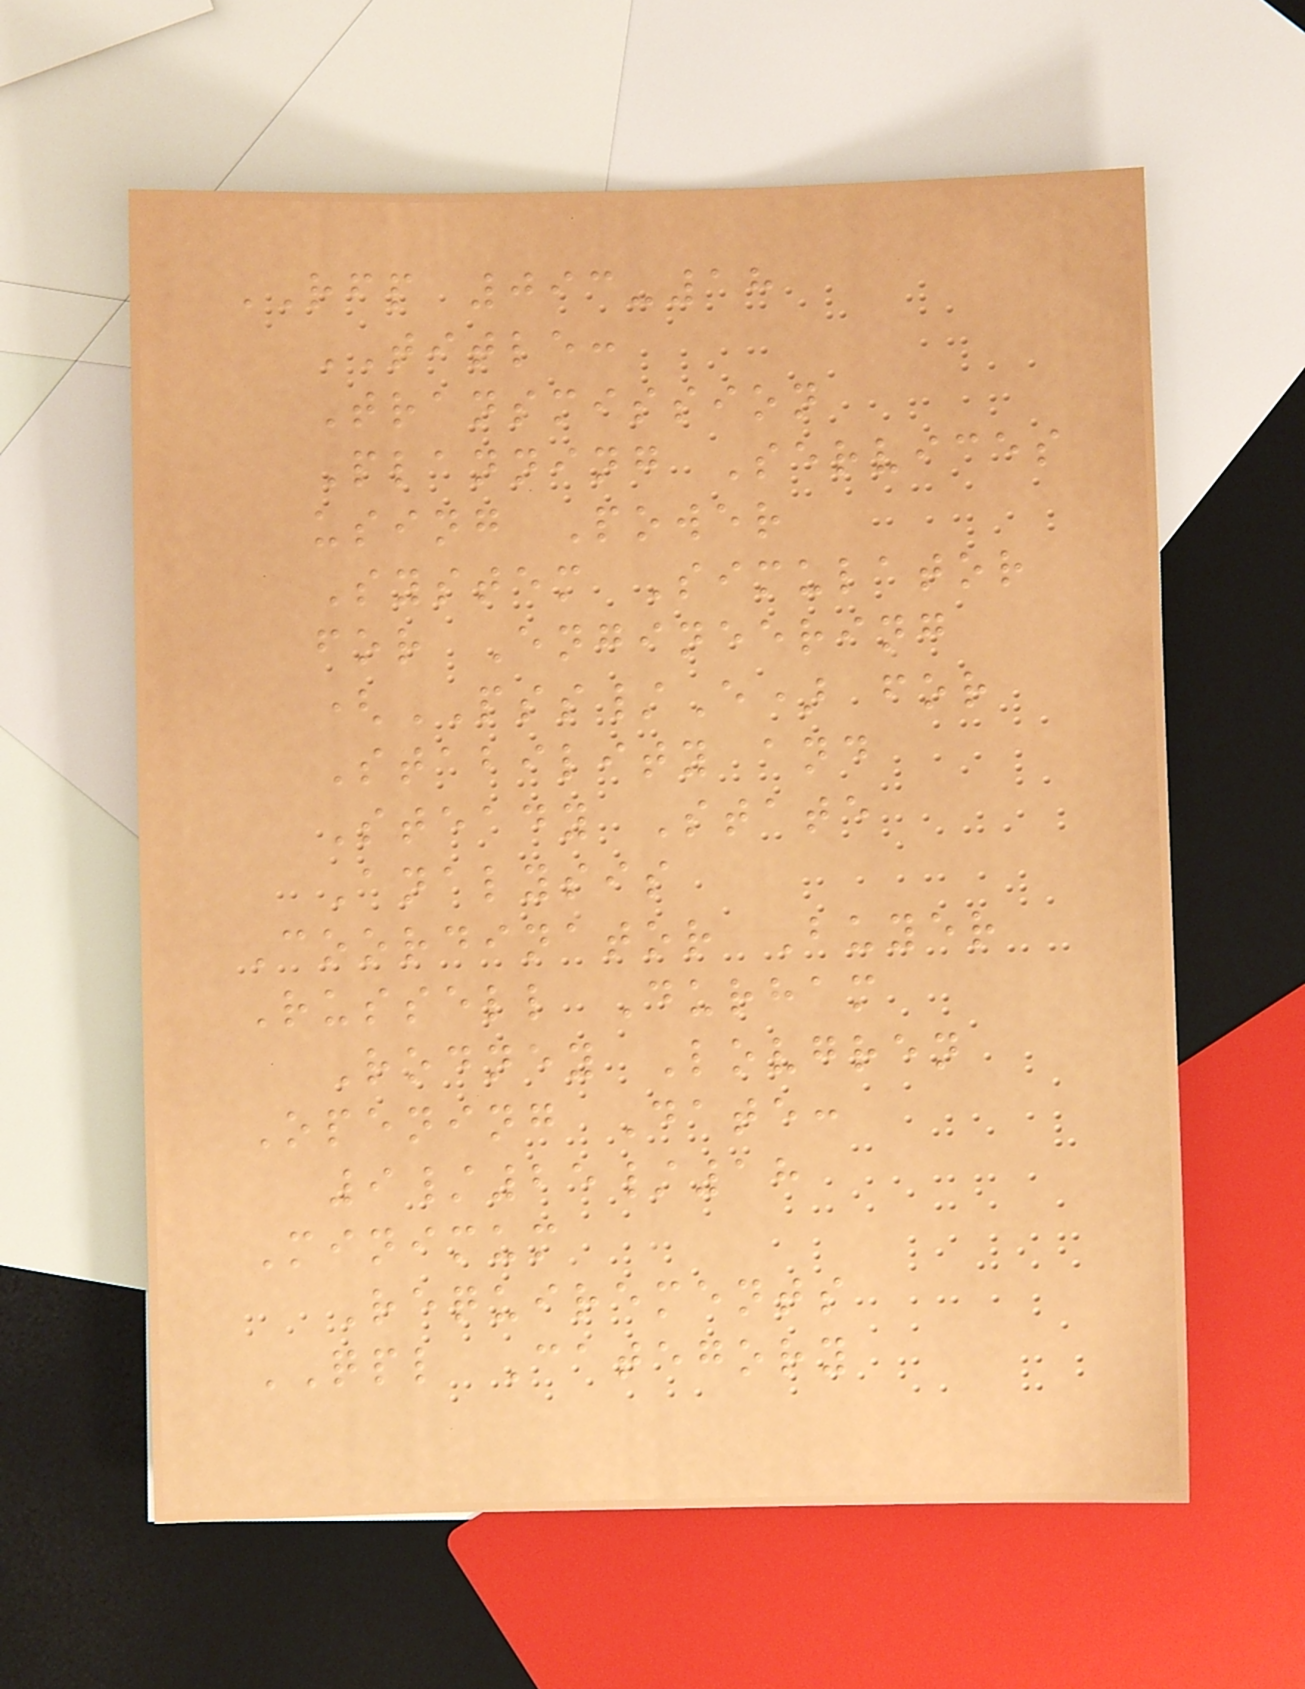RFP 093-18
TITLE:
Transmission
Planning Services
using Power
System Simulator
for Engineering
(PSS/E) for
Stability and
Steady State
Analysis
Coordinator Buyer
Russell Durham
Rodney Lovgren
Opening Date:
9/25/18
Minimum
Requirements
QPL Category
